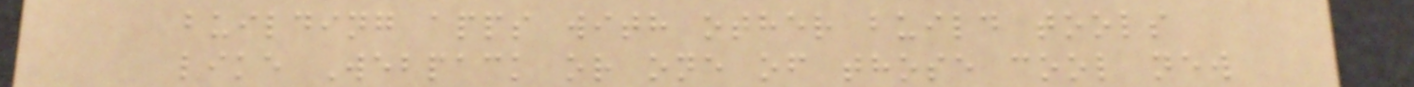building apps with other build tools
like Webpack or one of those cool new
